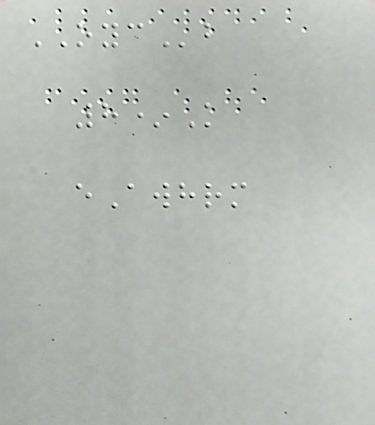OYCb
8*K
eAwhrm
